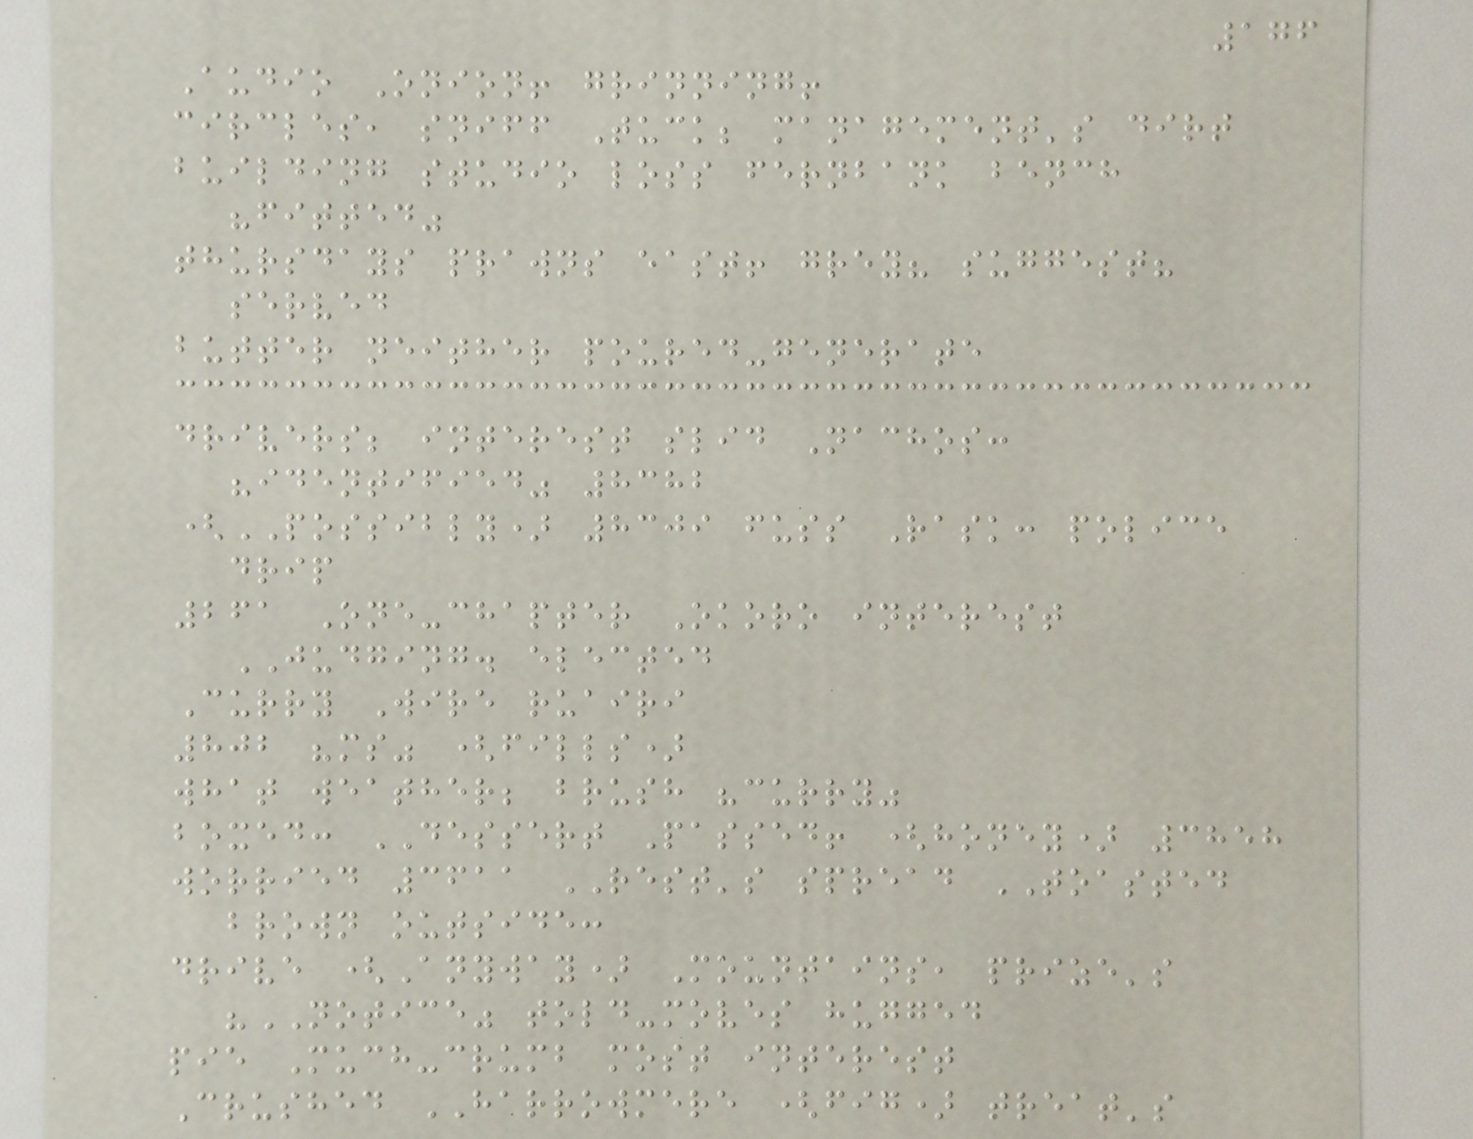176
Audio Onion! grinning!
circles, sniff Tuck; management's dirt
building studio loss fernbank bench
"fitted"
thursdays prawns east! grey? suggest?
served
butter neither poured-generate
drivers; interest slid Nachos:
"identified" 8382
(POSSIBLY) 8309 fuss Rask: police
drip
261 One-chapter Okoro interest
JUDGING. elected
Curry Wire ruairi
802 "ms" (fills)
what weather; brush "curry"
boxed: DESSERT Passed! (honey) 3858
worried 3611 REST's spread TOASTED
brown outside:
drive (Anyway) Mountains, prize's
"NOTICE" told-moves hugged
pie Much-crumb most interest
Crushed HARROWMERE (fig) treat's
